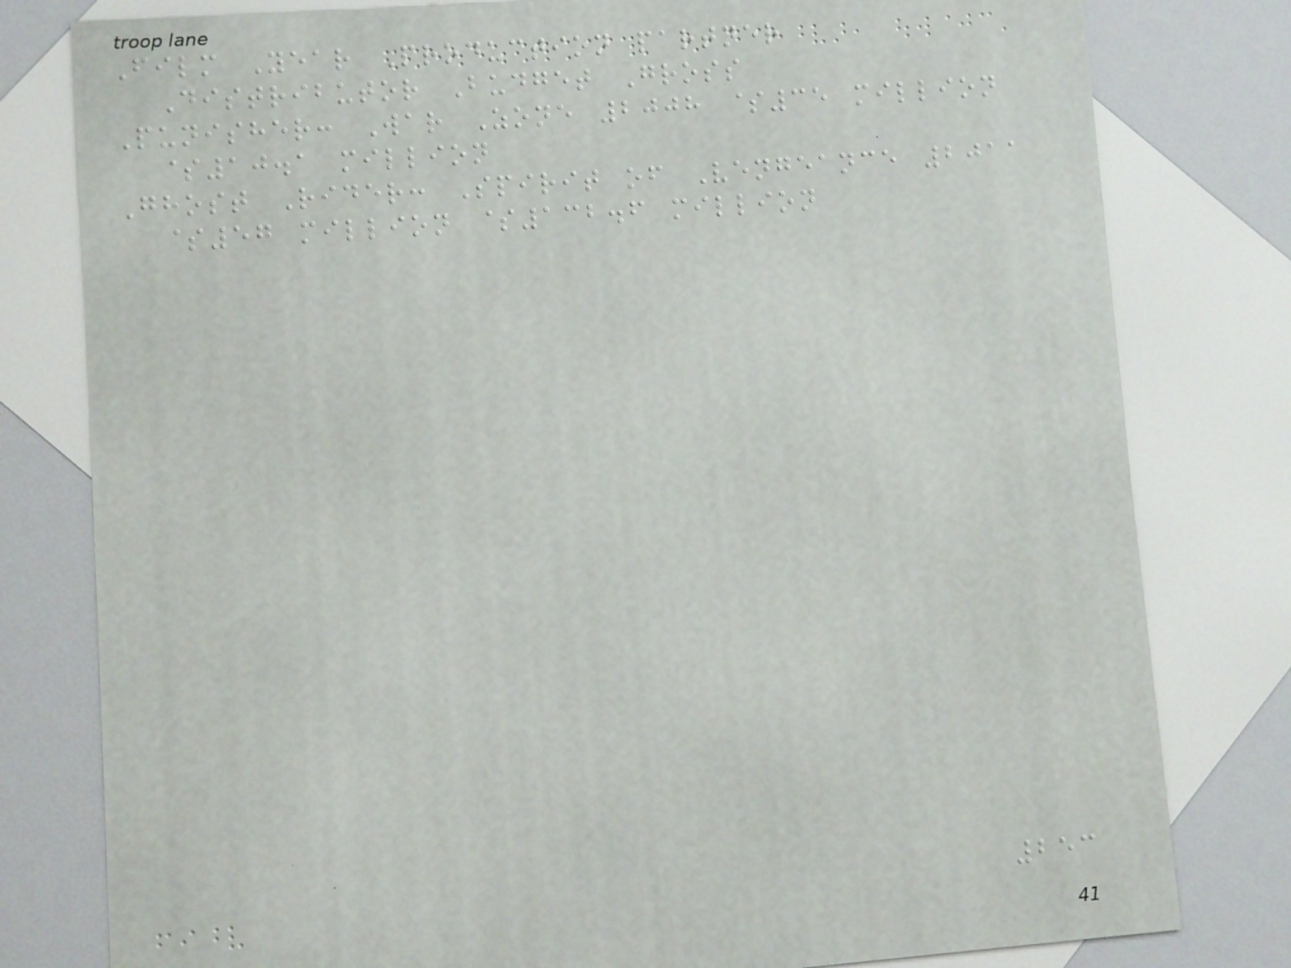Film Year Production partner
Distributor Budget Gross
Punisher: War Zone 2008 $35 million
$10.1 million
Ghost Rider: Spirit of Vengeance 2011
$57 million $132.6 million
253
